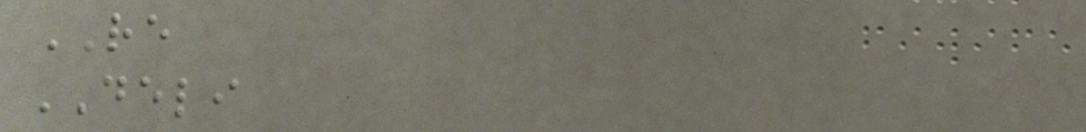RE
DELI
